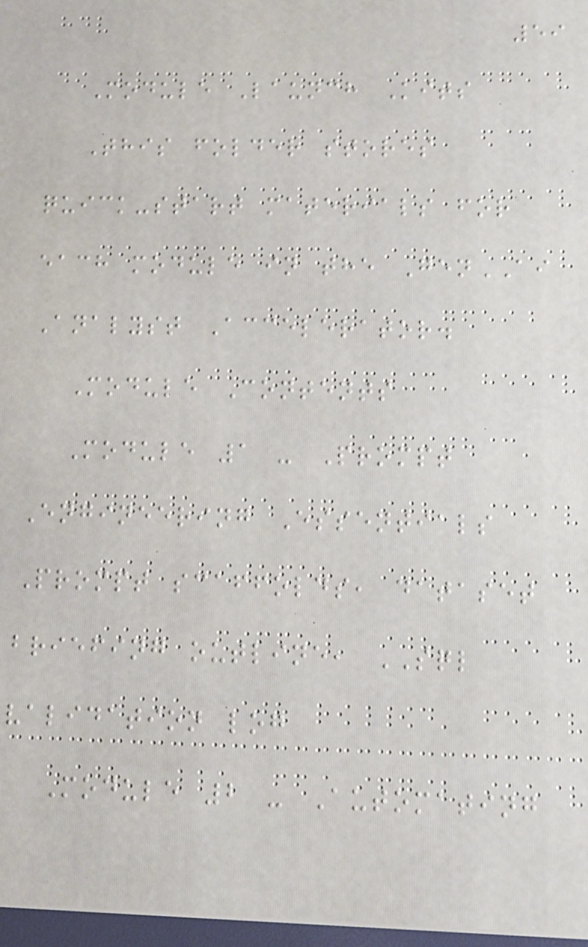59
Module Launch Kits
This folder stores
quick-start materials for
each module in the GenAI
Analyst Accelerator.
Module Contents
Module 1 - Prompt
Engineering Essentials
Prompt scaffolds, dataset
briefing outline, SQL
validation log
Module 2 - Automating
